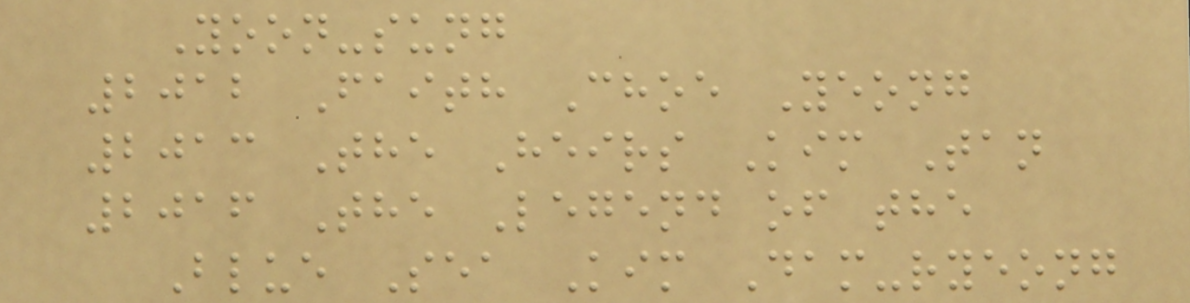Yoon-sung
2012 Faith Choe Yeong
2013 The Heirs Kim Tan
2016 The Legend of the
Blue Sea Kim Dam-ryeong
